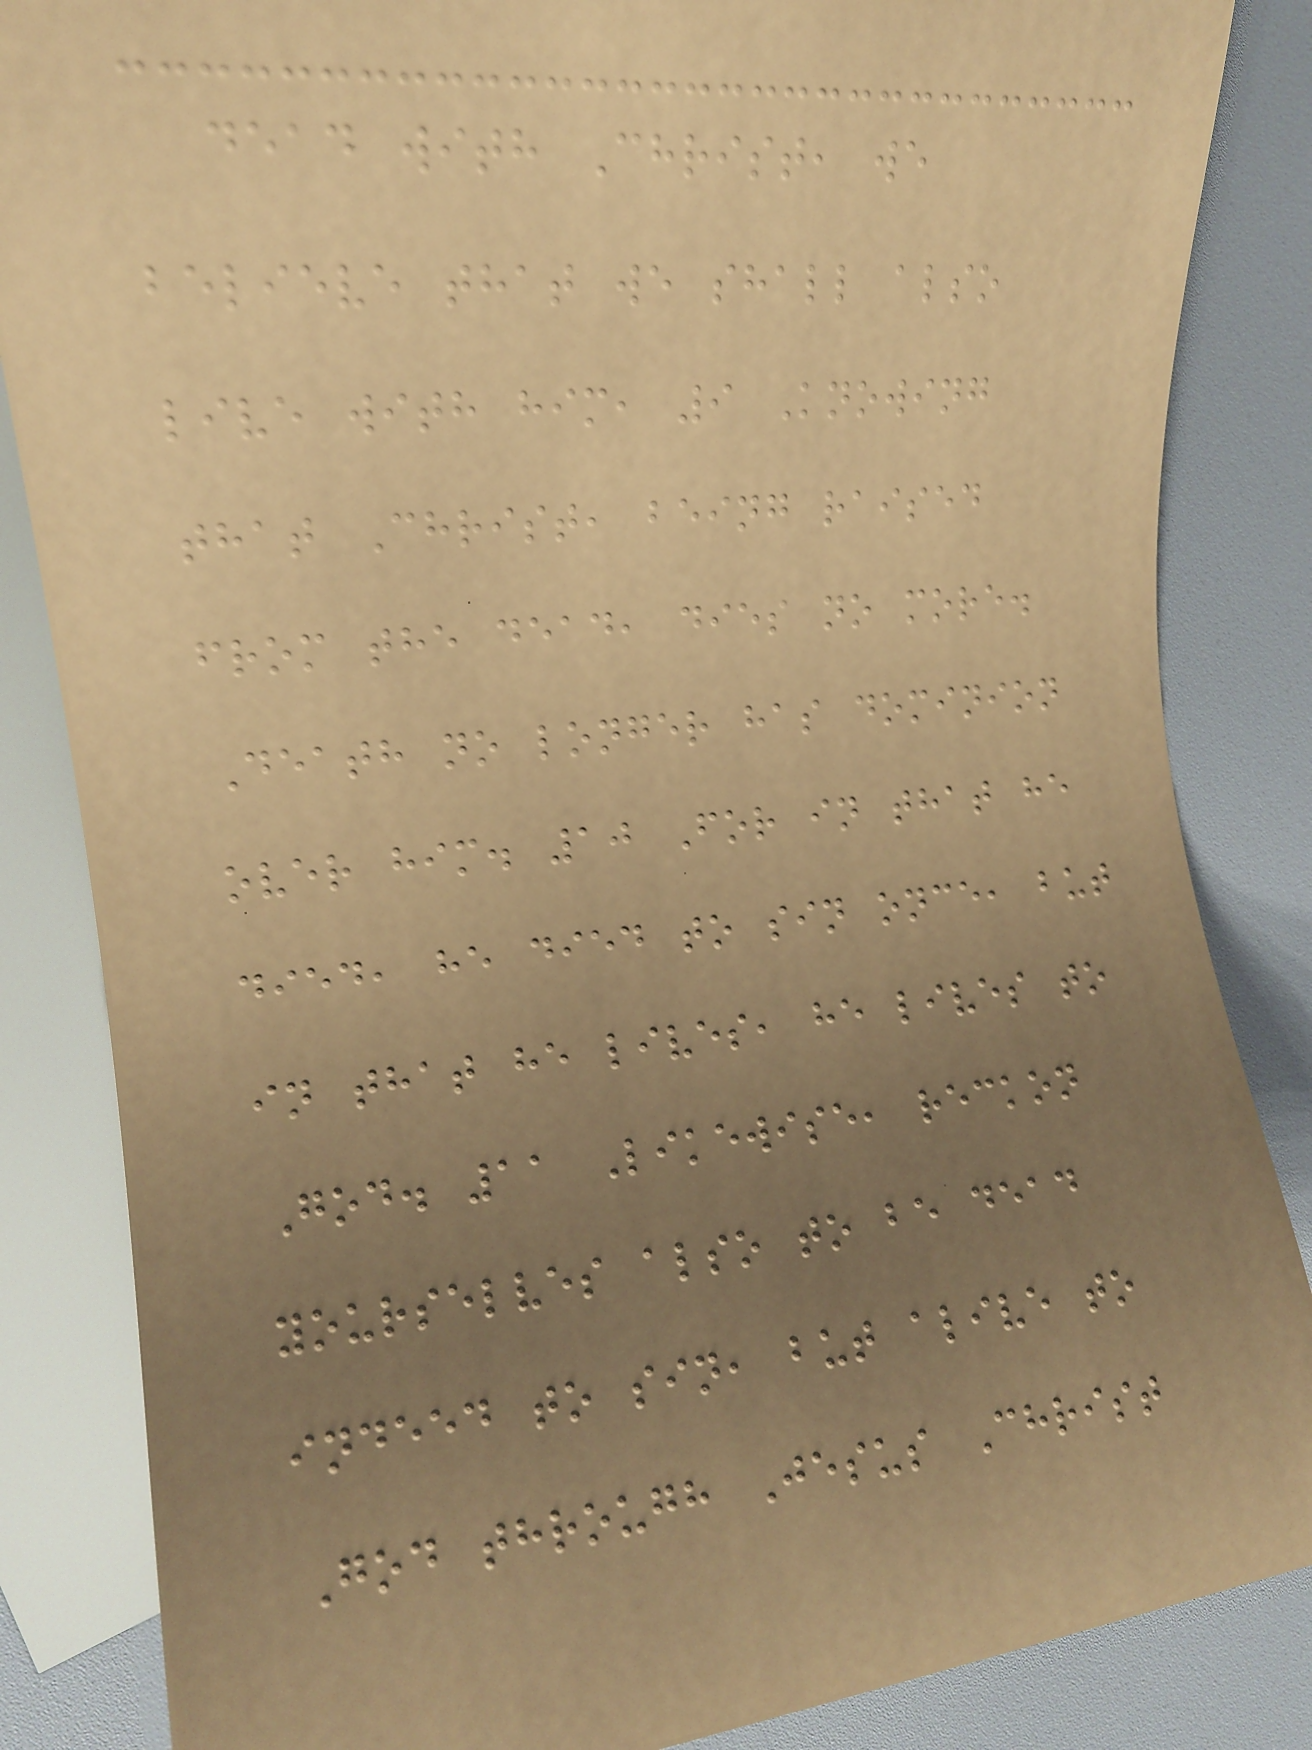dead with Christ, we
believe that we shall also
live with him, 9 Knowing
that Christ, being raised
from the dead, dies no more.
Death no longer has dominion
over him. 10 For in that he
died, he died to sin once, but
in that he lives, he lives to
God. 11 Likewise, reckon
yourselves also to be dead
indeed to sin, but alive to
God through Jesus Christ
